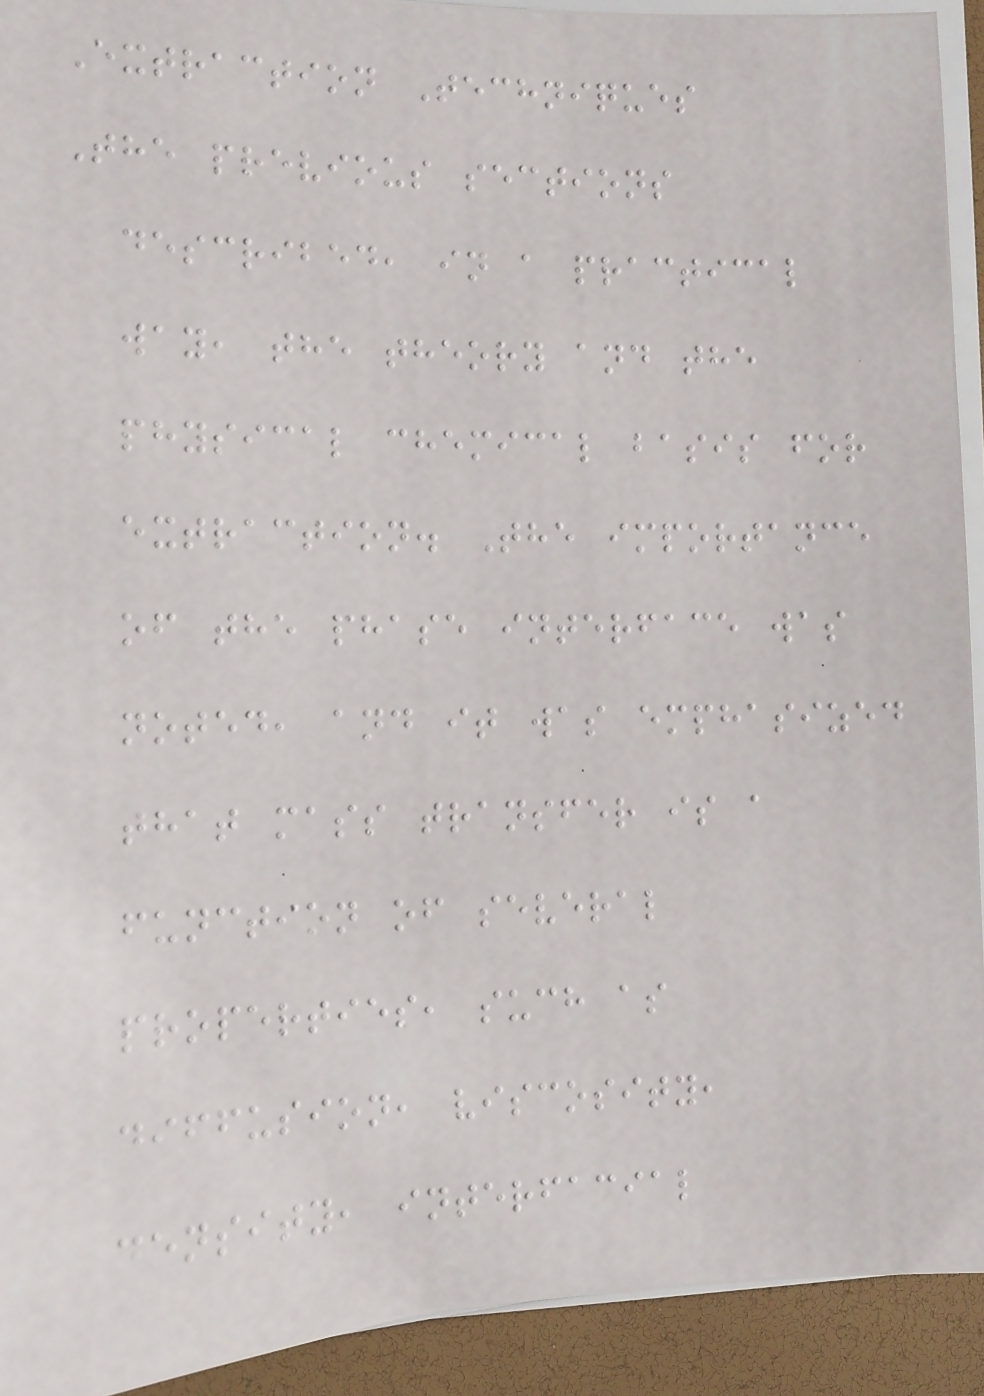Extraction Techniques
The previous sections
described, in a practical
way, the theory and the
physical chemical basis for
extraction. The importance
of the phase interface was
noted, and it was emphasized
that mass transfer is a
function of several
properties, such as
diffusion, viscosity,
density, interfacial
